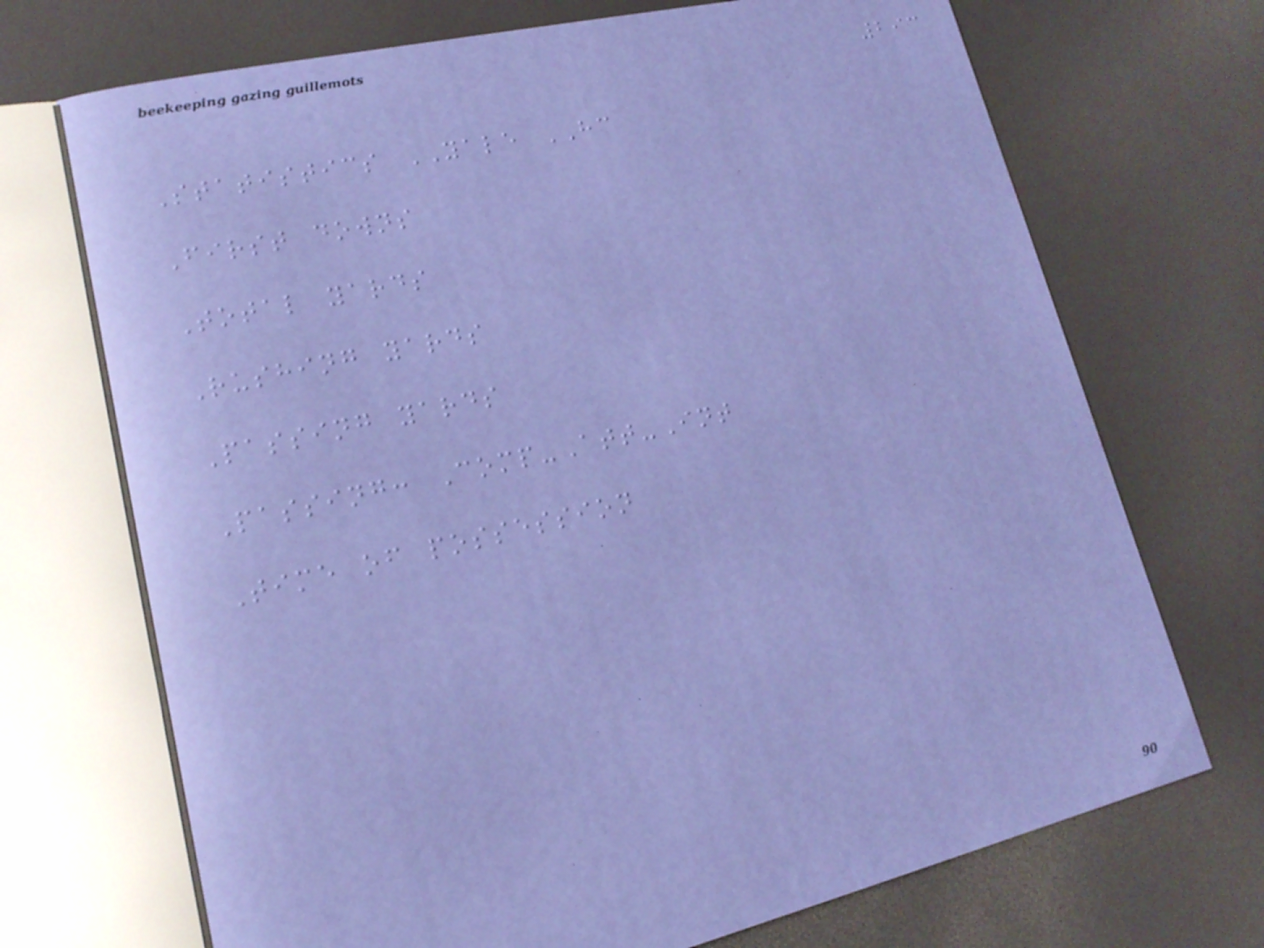293
Statistics YALE HC
First downs
Total yards
Rushing yards
Passing yards
Passing: Comp-Att-Int
Time of possession
